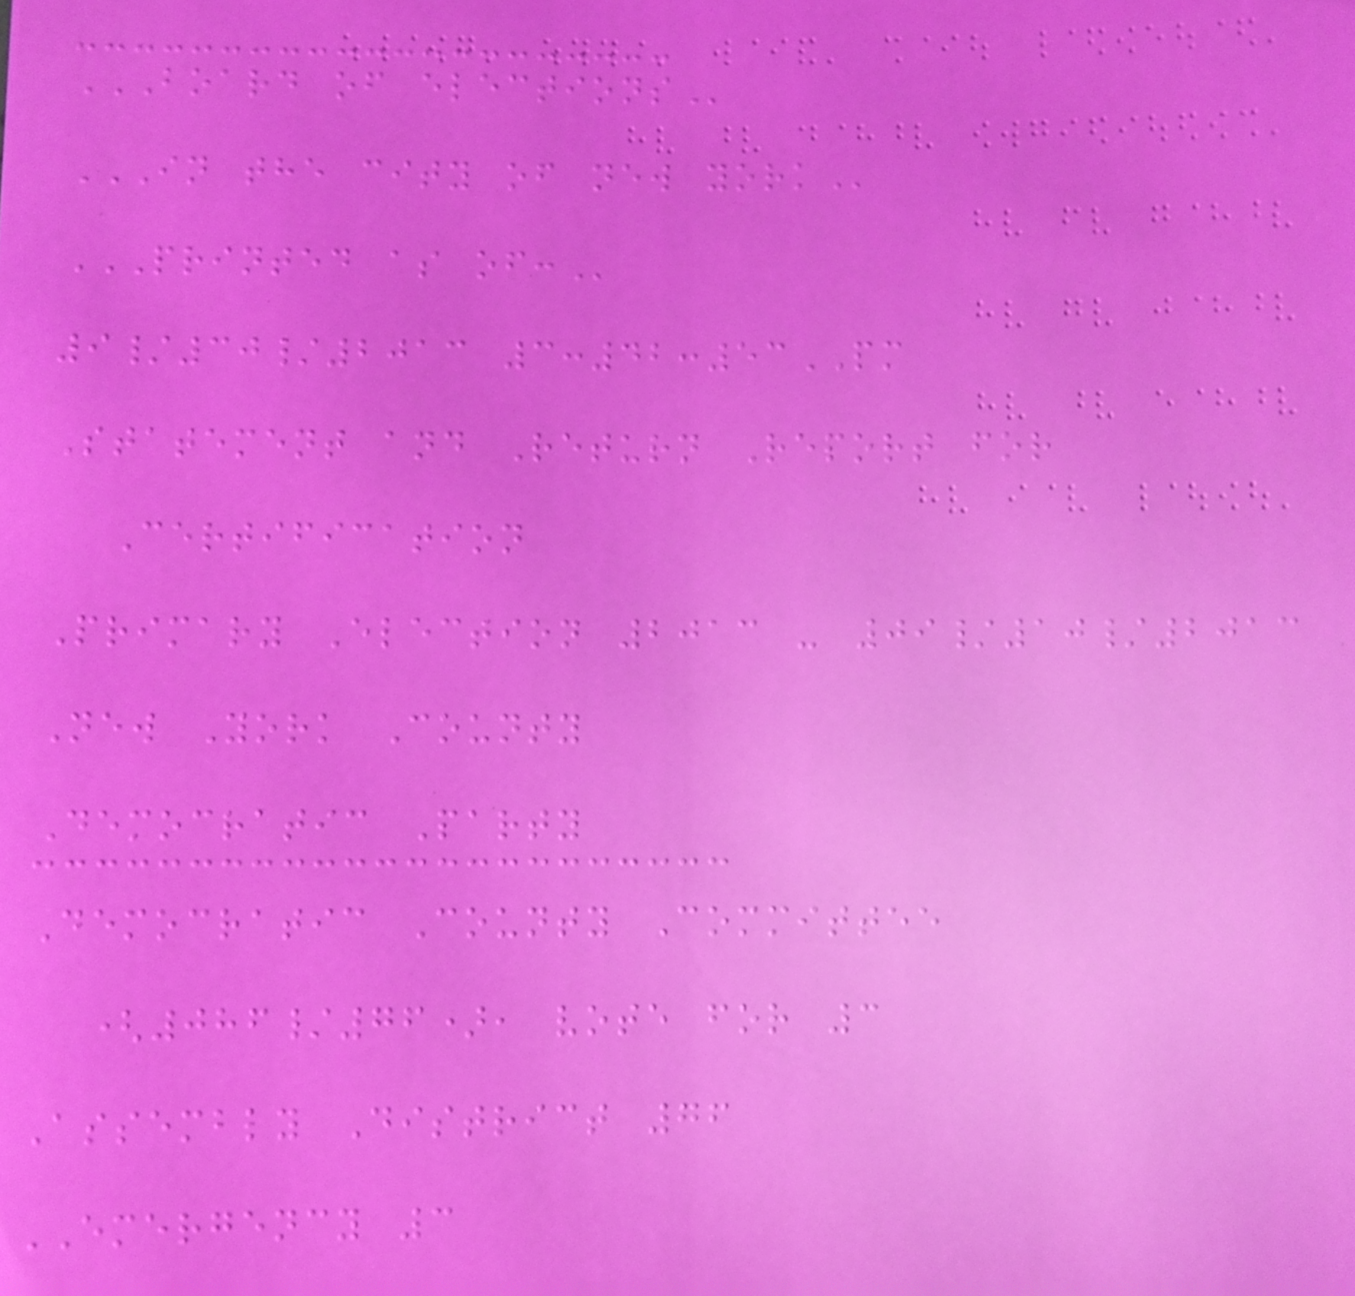BOARD OF ELECTIONS
IN THE CITY OF NEW YORK
PRINTED AS OF:
9/30/2013 3:42:53PM
Statement and Return Report for
Certification
Primary Election 2013 - 09/10/2013
New York County
Democratic Party
Democratic County Committee
(086/76), vote for 3
Assembly District 76
EMERGENCY 3
